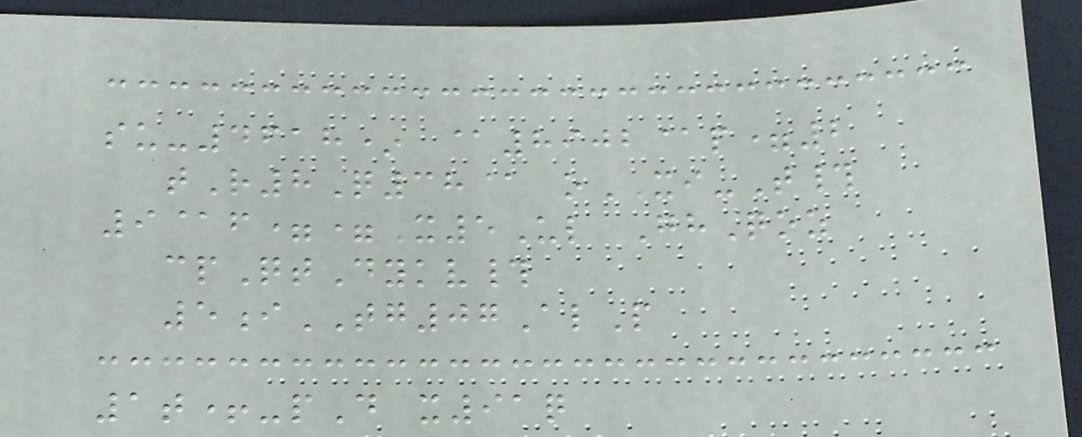su-4618* @8902@p=2
tR8Q38@ oXI-T#
9@f==X5Ul GhQoz
cpQtDykv#
5iTG07AlP
1t+-pD x91q
